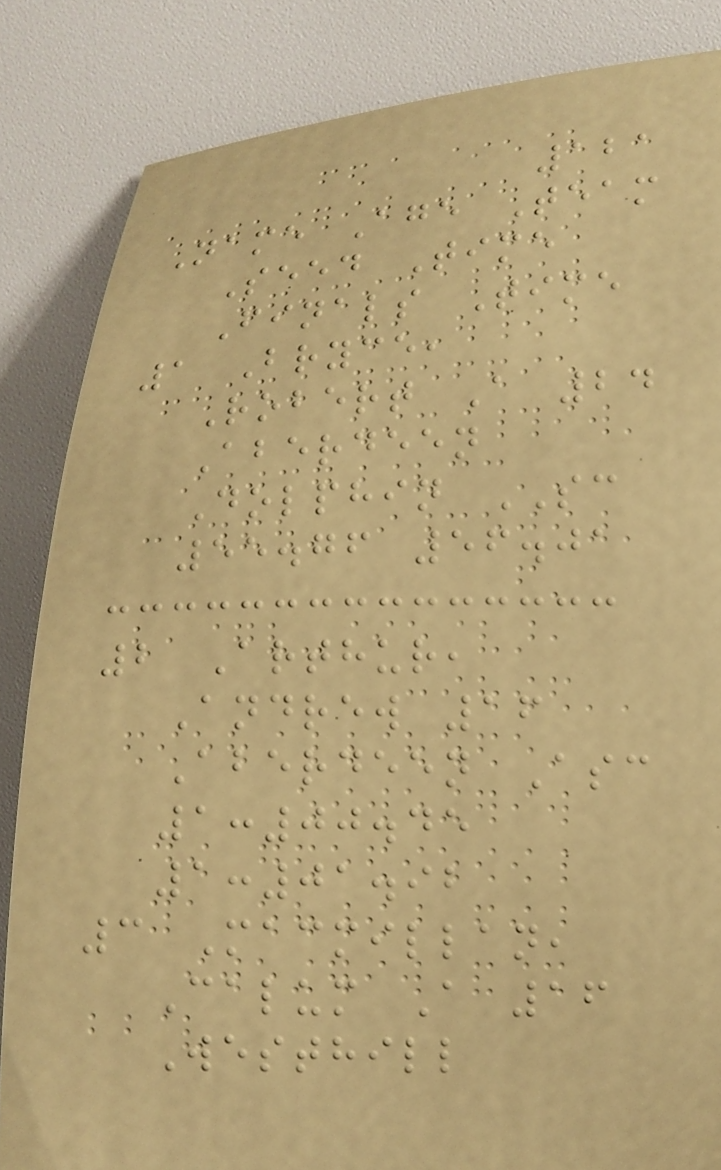121
Name Age Team
Seed Time
Finals Time
1 Bryce,
Robert A 24
Aberdeen
Dolphin SC
55.76 56.01
2 Arthur,
Andrew 16
Aberdeen Asc
1:00.45
1:01.92
3 Macmillan,
Calum A 16
Westhill
